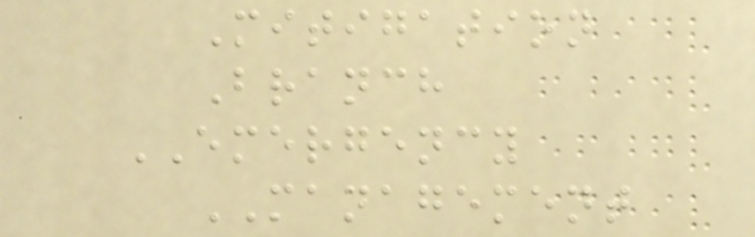Mitigation
Branch
EMERGENCY
MANAGEMENT
